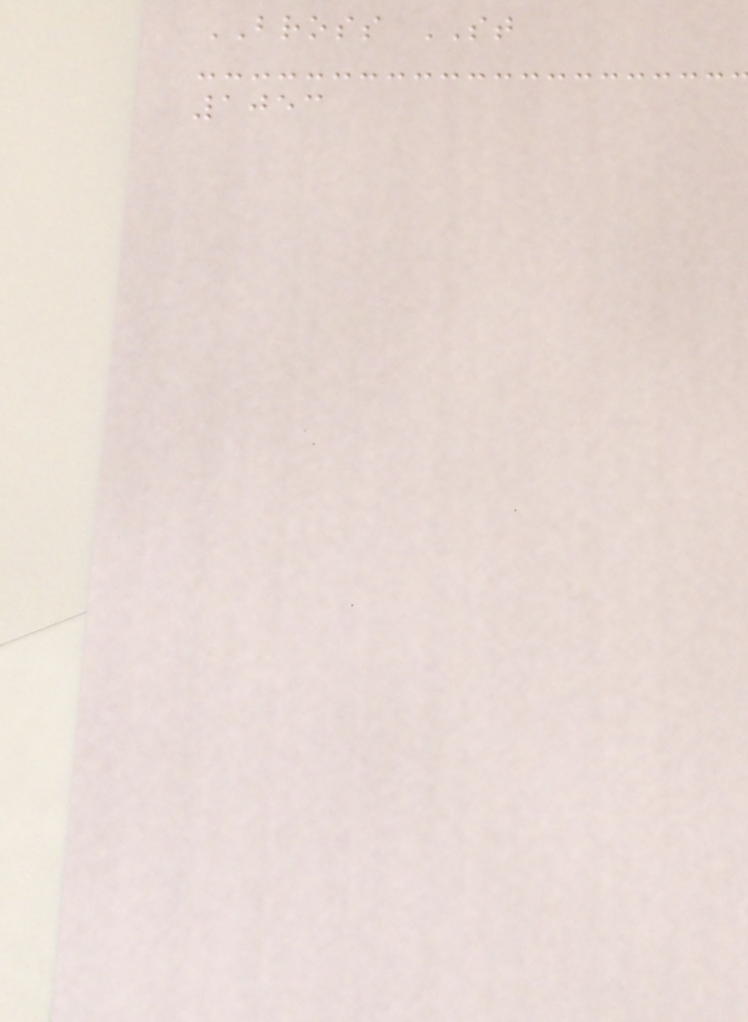BROSS ST
1053
